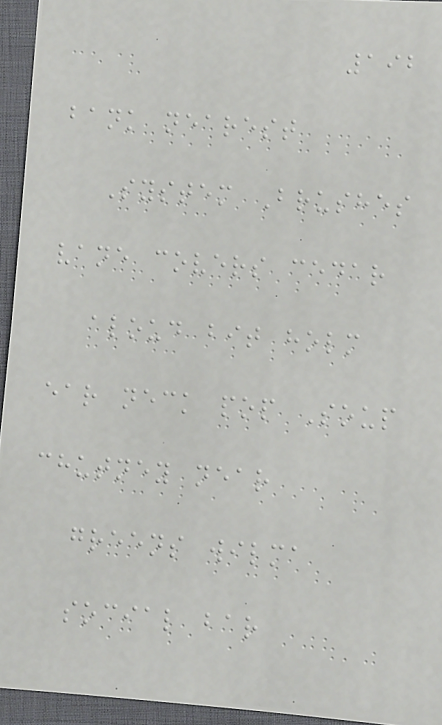192
bank nearest
System Brushes
vane covers cedar
aloud bit holm
ear neck pop Soup
chutney near
greens wilma
social bar
